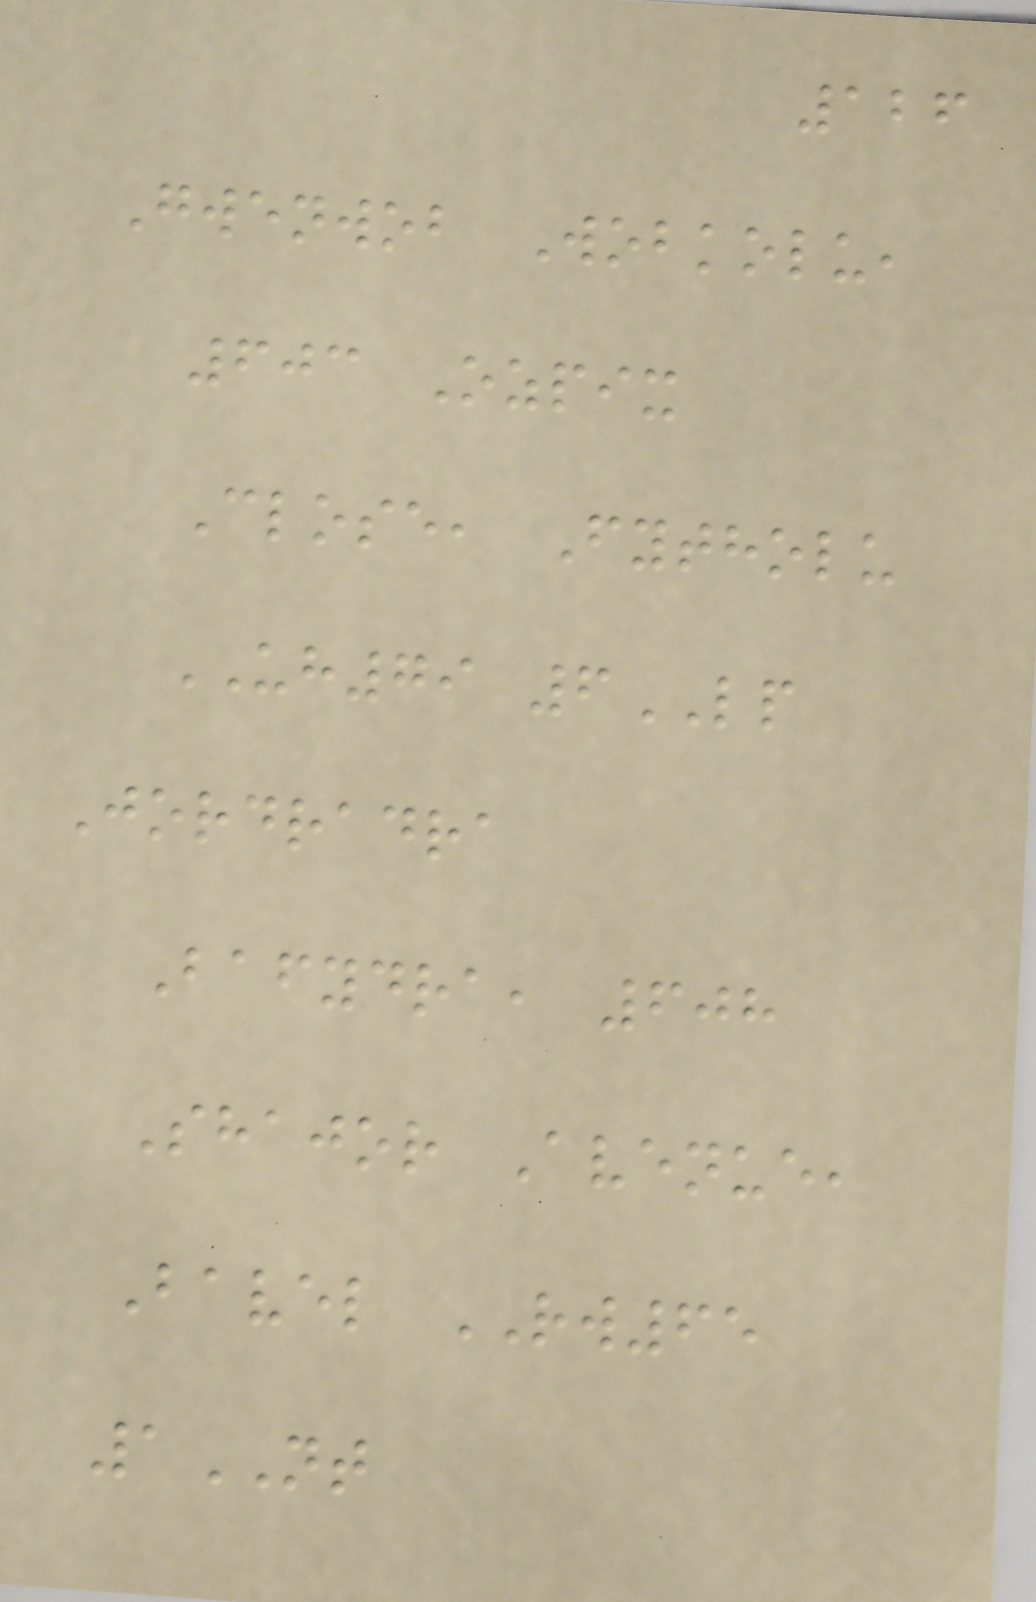126
Gwenwob Wobkolu,
603 Ozpix
Close, Fytholu
UH79 6LP
Jordradra
Bafydra, 608
Shajor Avenue,
Bavel RW65
1NT
